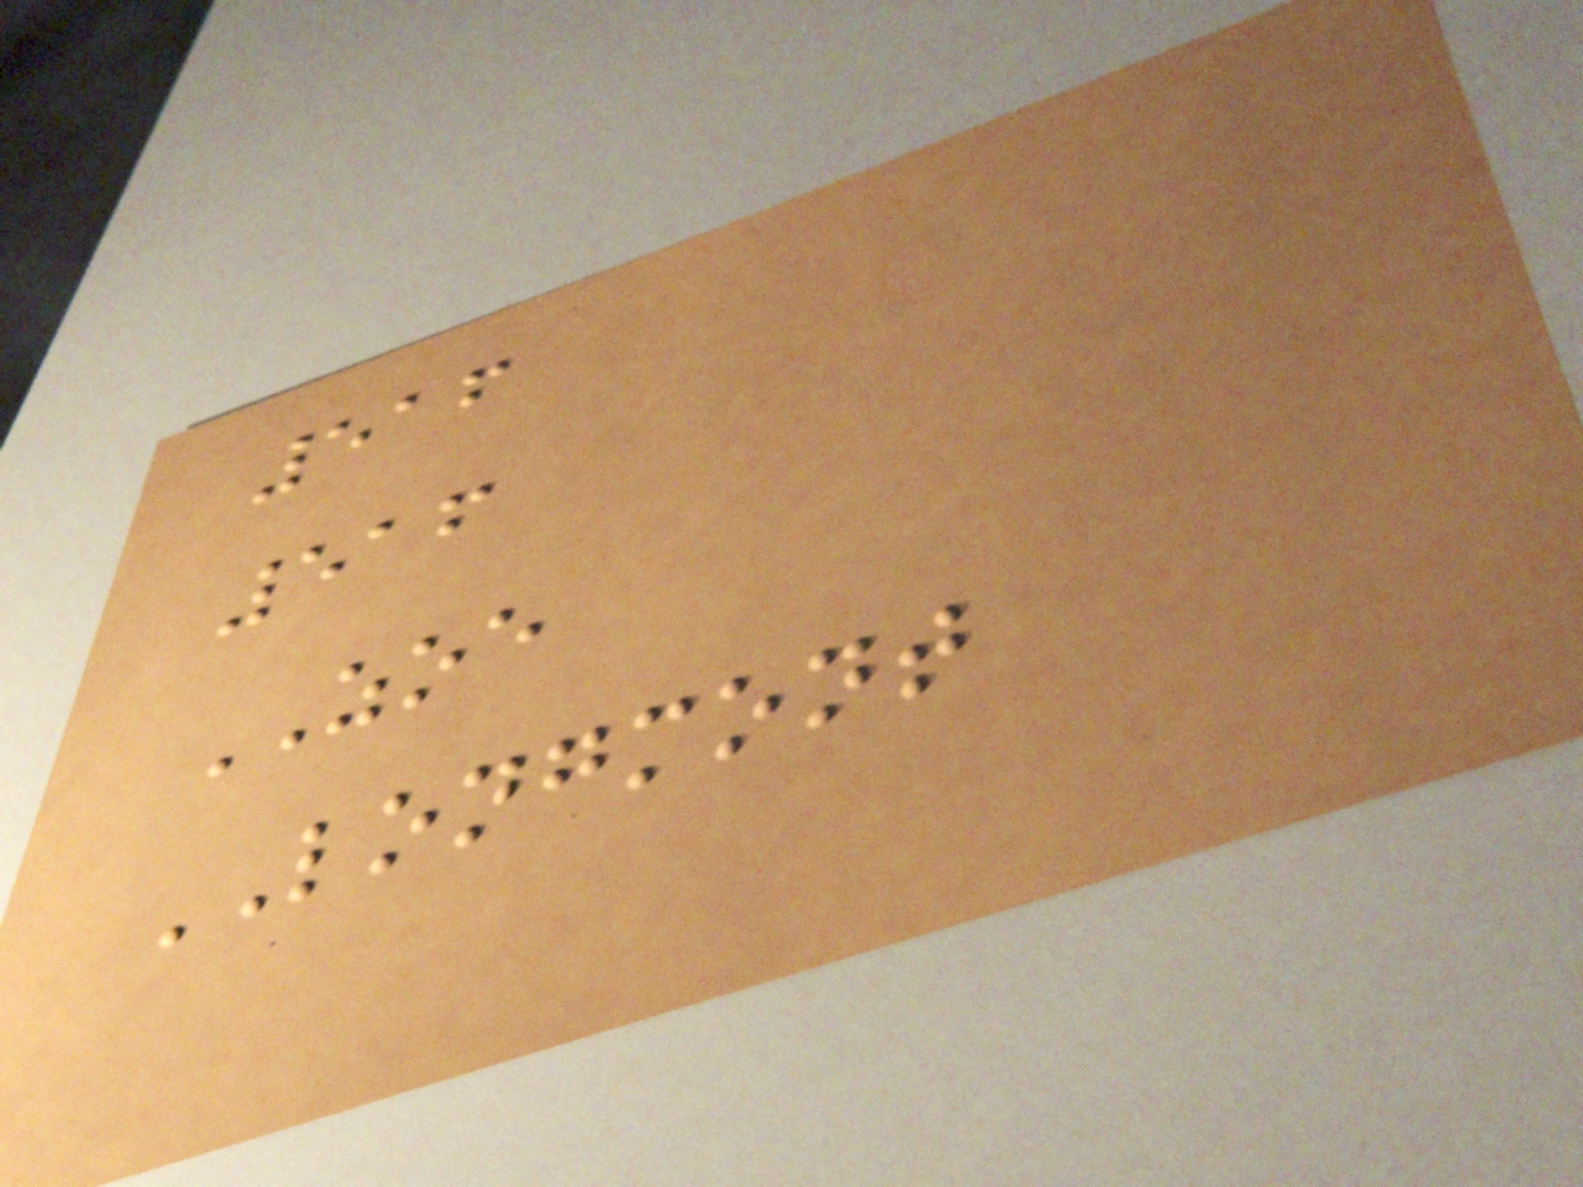516
516
ZOE
LONGMONT
